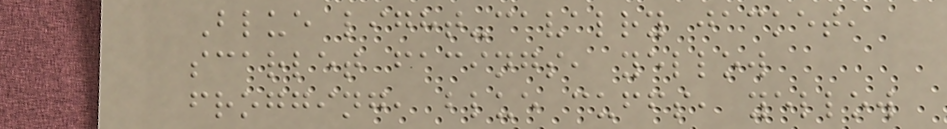Blue light-cavalry jacket,
scarlet facings, yellow
frogging, blue cuffs, yellow
